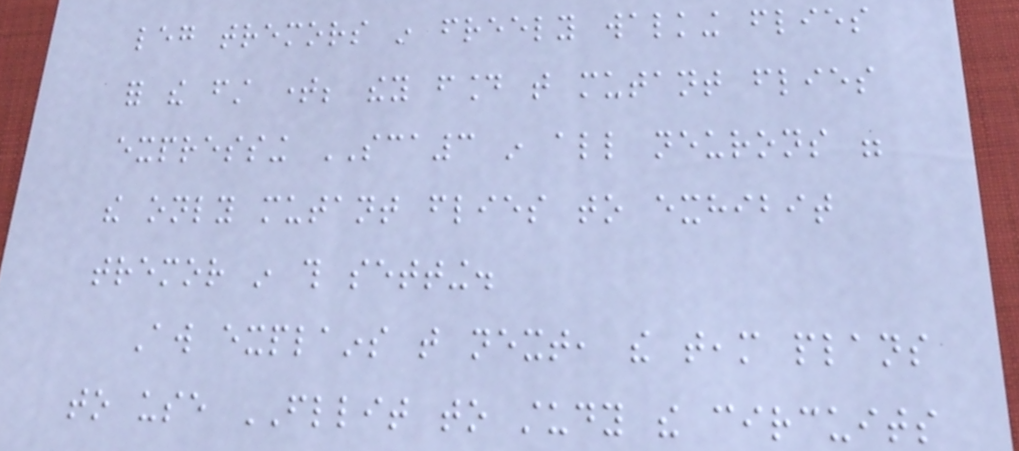leg tremors in freely walking flies
for the first time; they found that mutant flies
expressing SCA3 in all neurons were
the only mutant flies to exhibit
tremor in this setting.
Aw explains that next, the team plans
to use FLLIT to study the circuits
